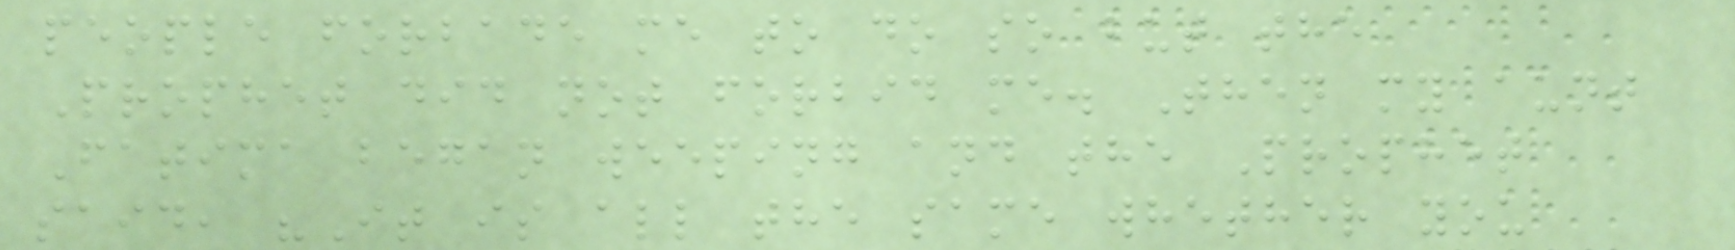people forbade me to do so but the
Prophet did not forbid me. Then my aunt
Fatima began weeping and the Prophet
said, "It is all the same whether you
